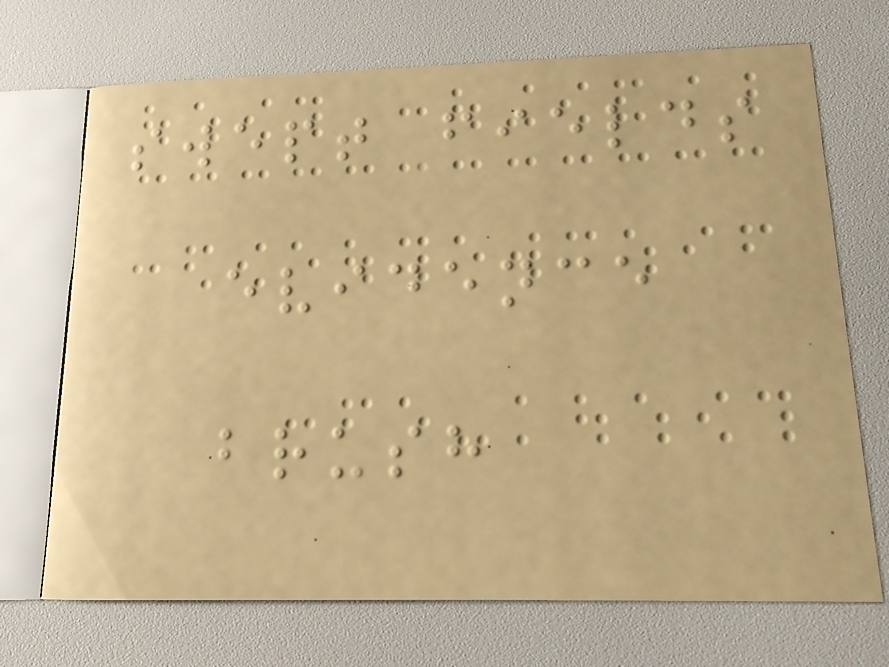swept fields
evidence
brush
